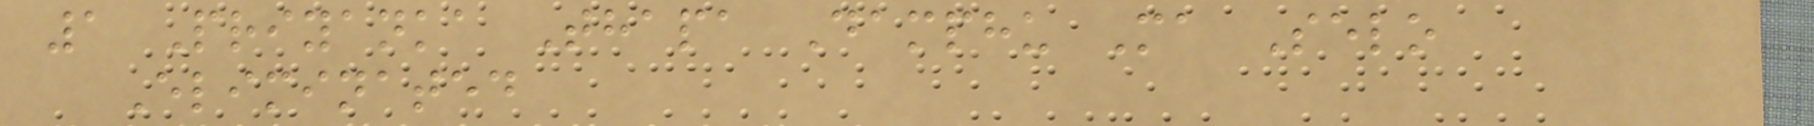1 Priyanka Thapa Damphu Ma Selo
Eliminated
